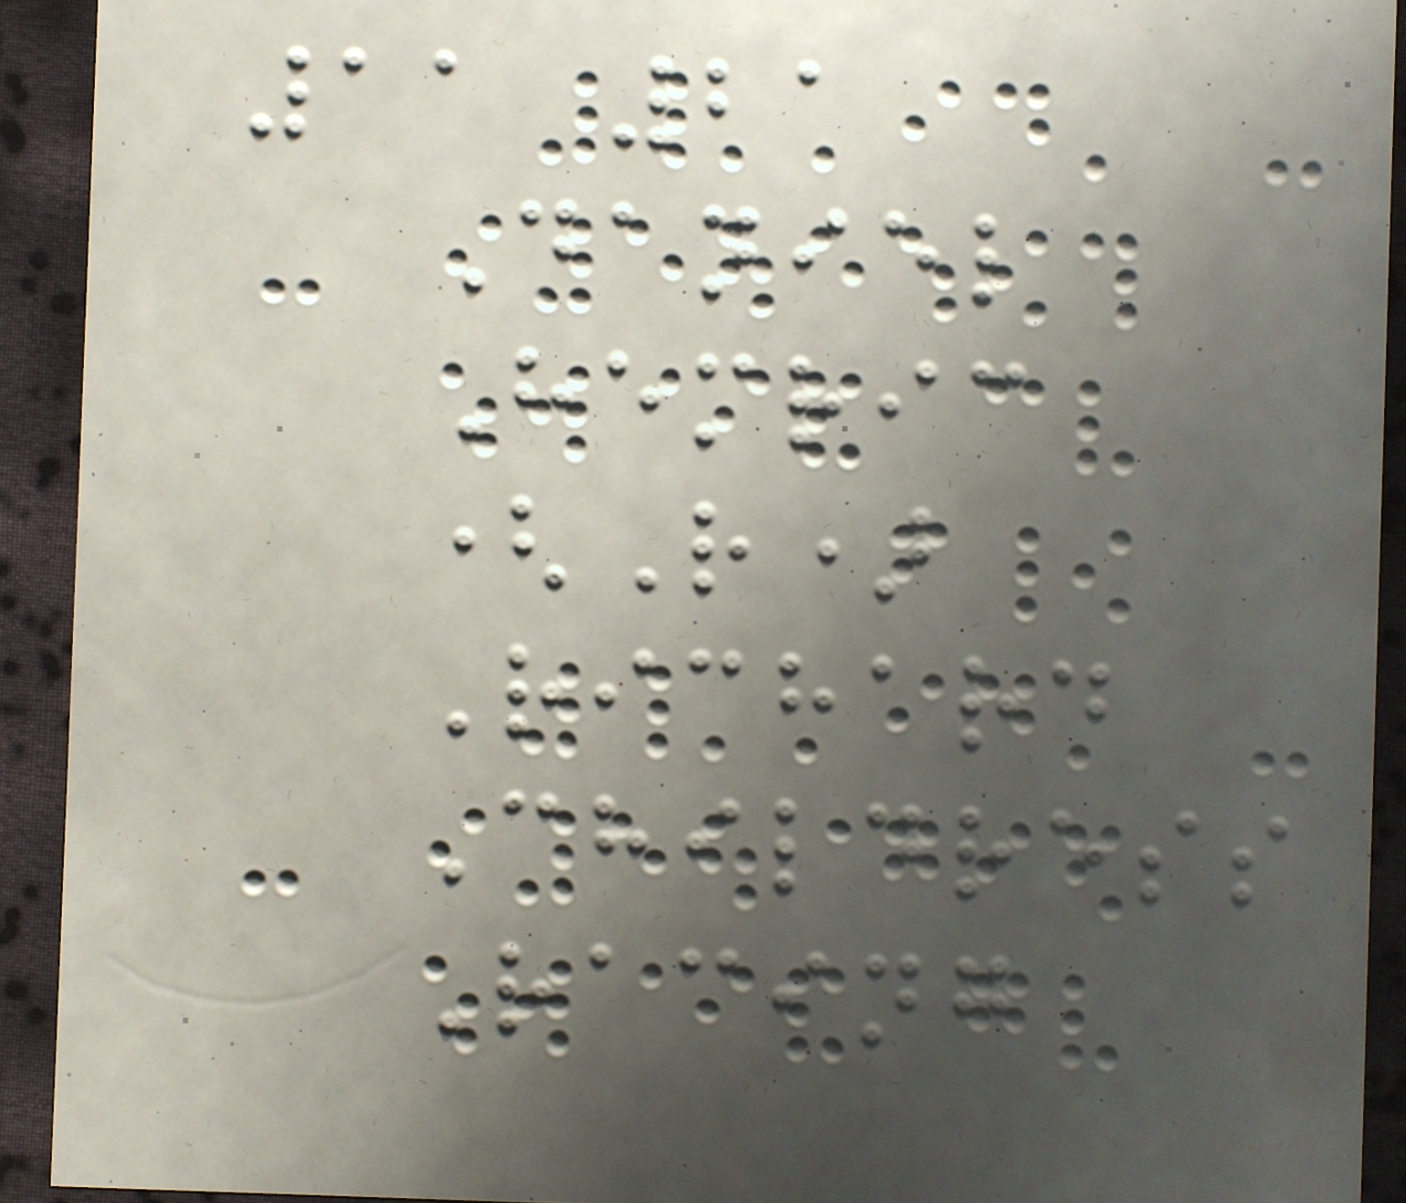11 21
Daniel
Hemric
(R)
Richard
Childress
Racing
